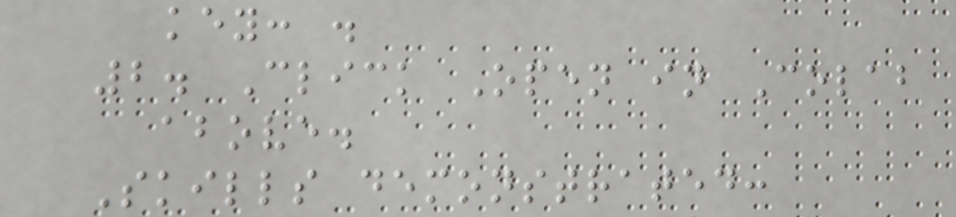key: .
2. Click Open in Colab
above.
Skills demonstrated:
